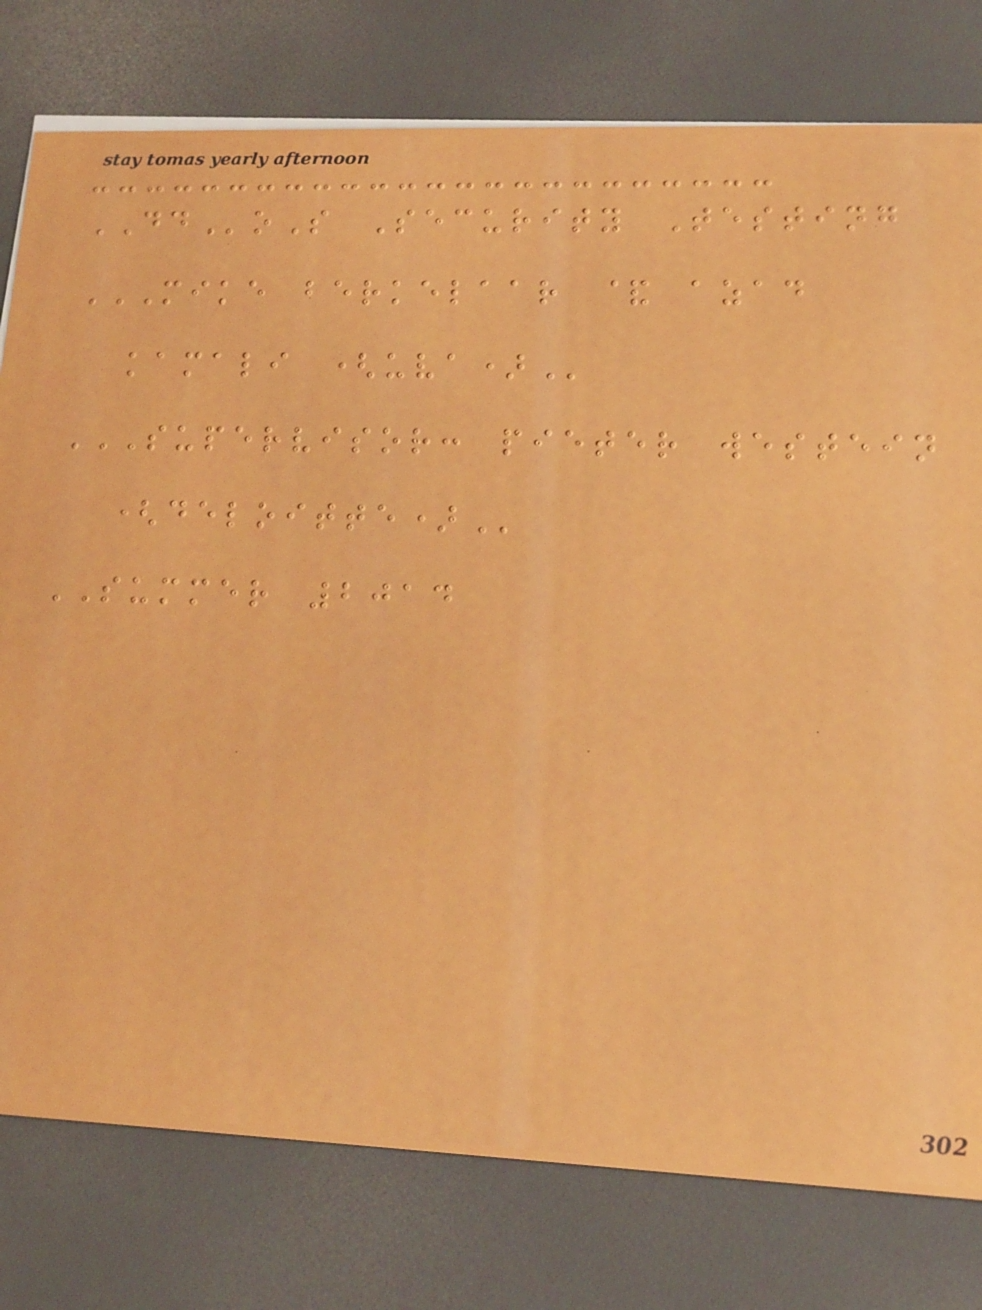DDoS Security Testing
MIKE BERKELAAR & AZAD
KAMALI (UVA)
SUPERVISOR: PIETER WESTEIN
(DELOITTE)
SUMMER 2014
